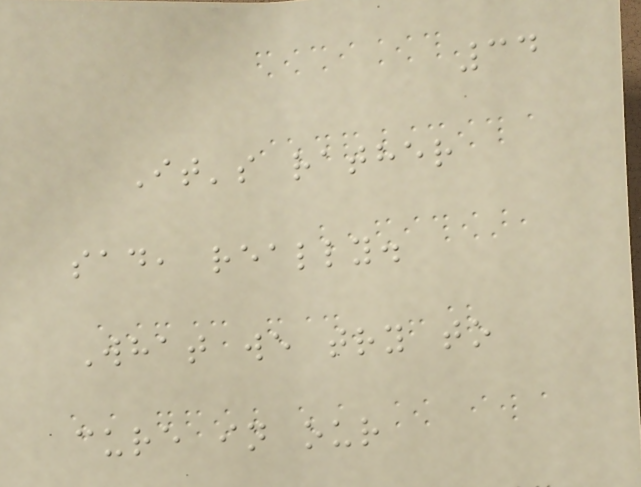34
It's rather
sad, really.
What we try to
cure in our
